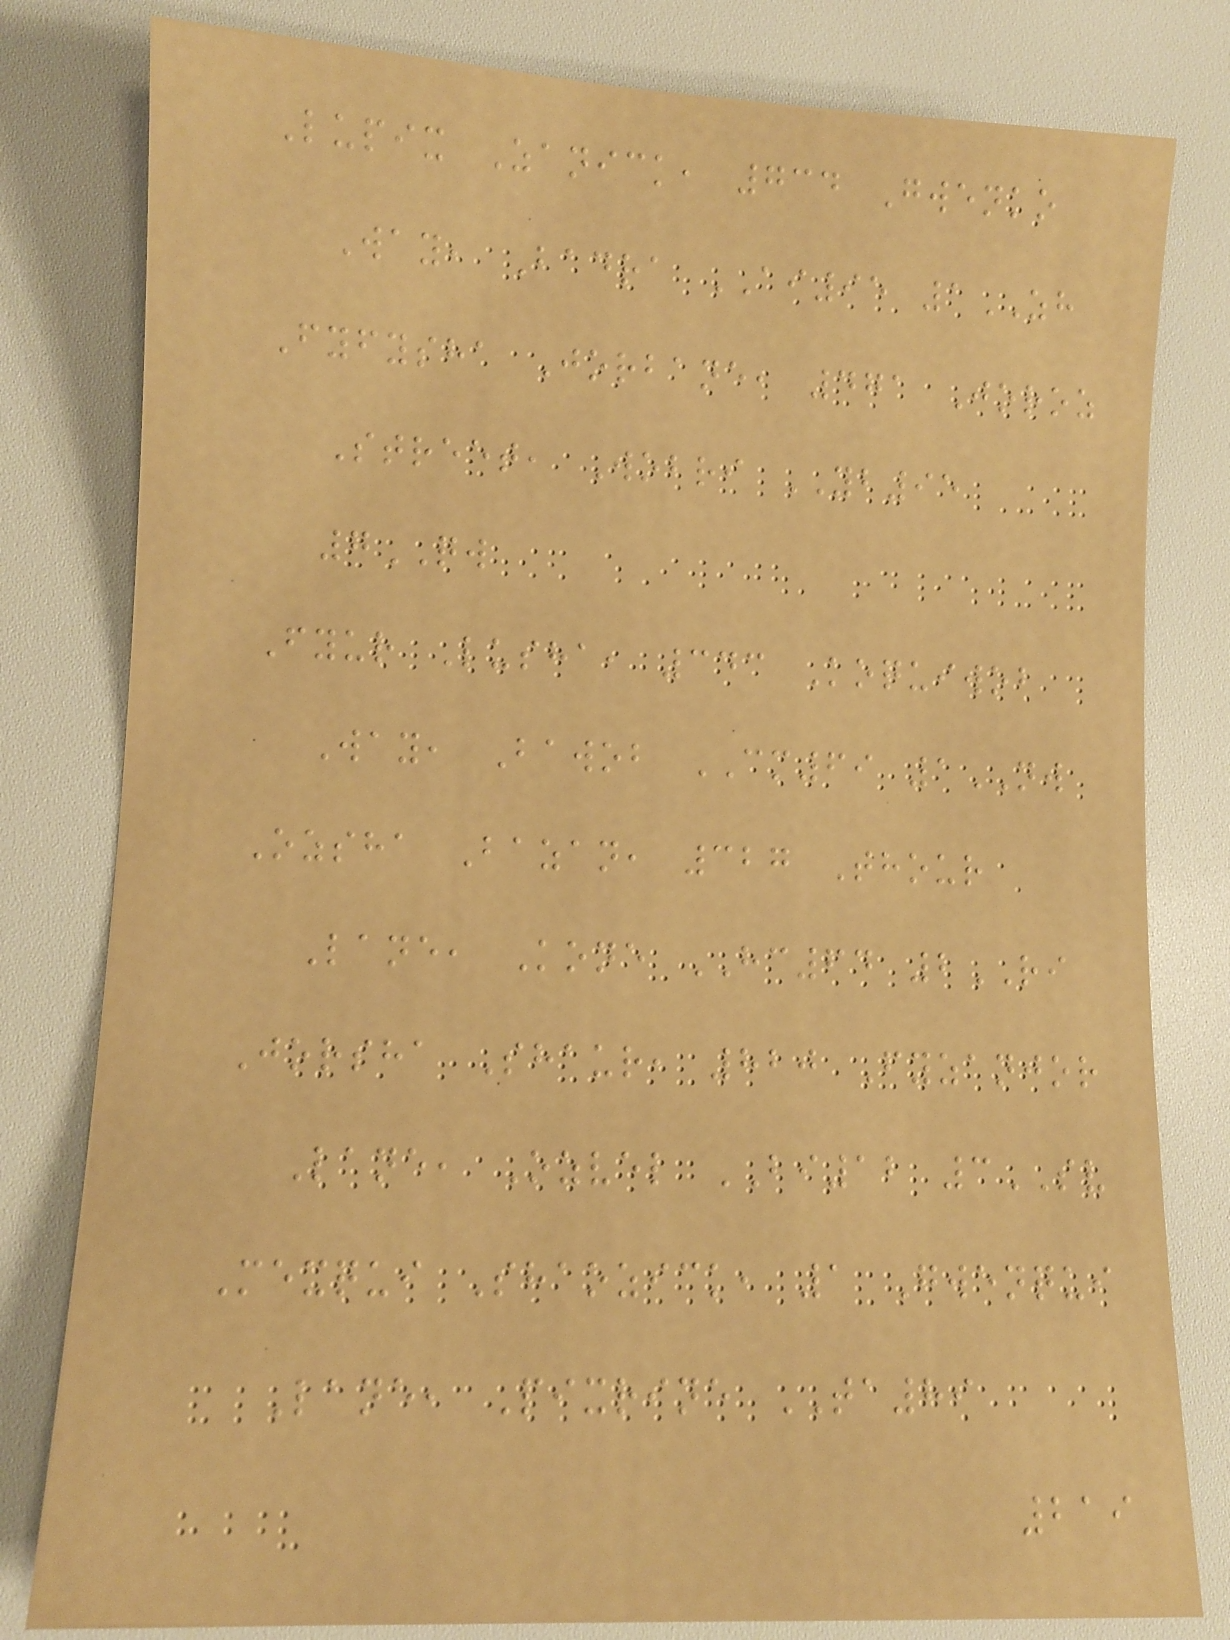Lupix Zanick, 734 Gwenko
Way, Badra AI95 1ZH
Fyfysha Jorbane, 471 Joroz
Street, Wobri YB95
7QW
Fyur Lusha, 343 Koquiwob
Way, Bawob CM69 1NW
Ozsha Bazan, 327 Thour
Lane, Kone HC64 2RI
Jorsha Shaur, 820 Fyzanjor
Lane, Ozvel BI12 3SV
Mexqui Shaozick, 1 Gwenqui
Lane, Pixrine TA89
219
